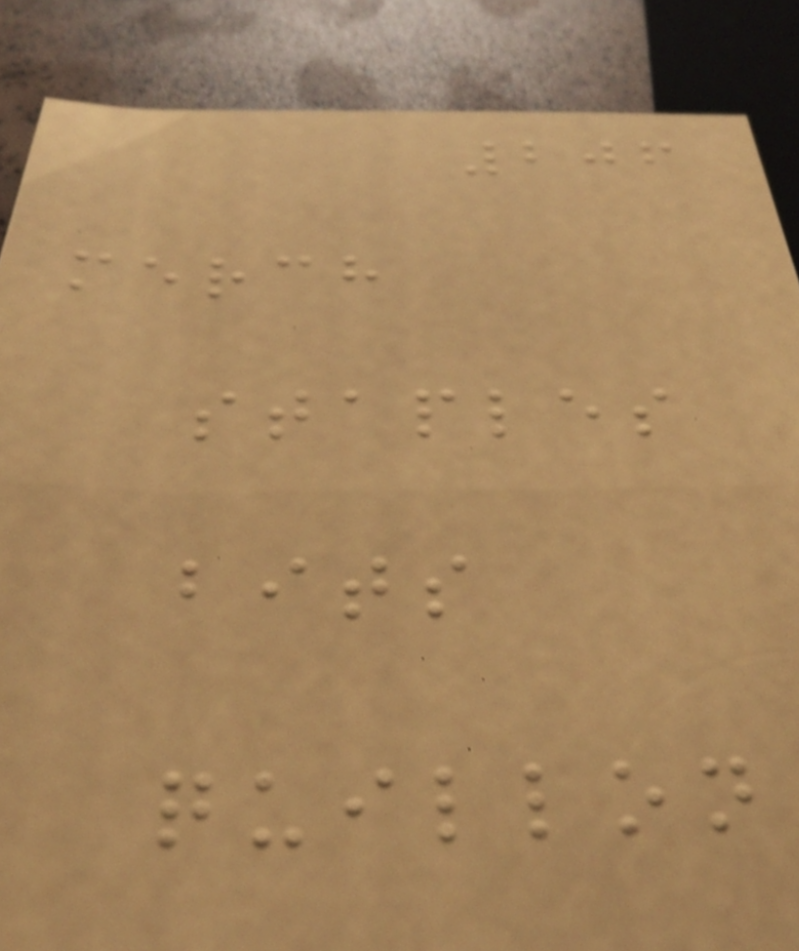206
merch
staples
bits
quillon
